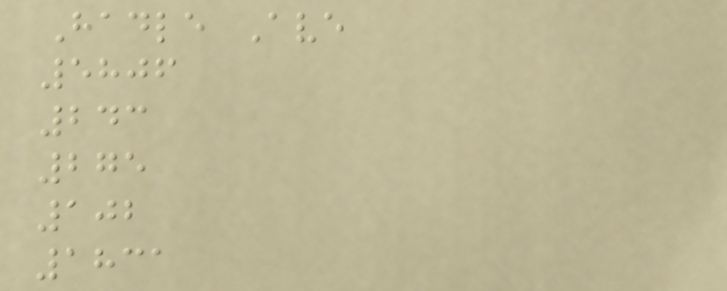Hadle Ave
5806
243
275
102
1831
